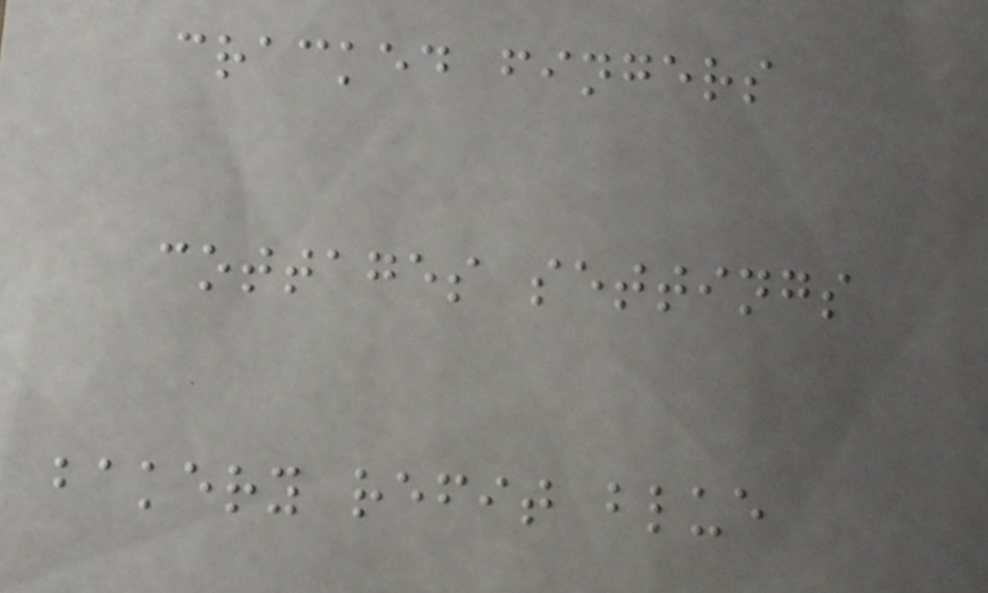cracked fingers
cottages settings
bakery refit blue
